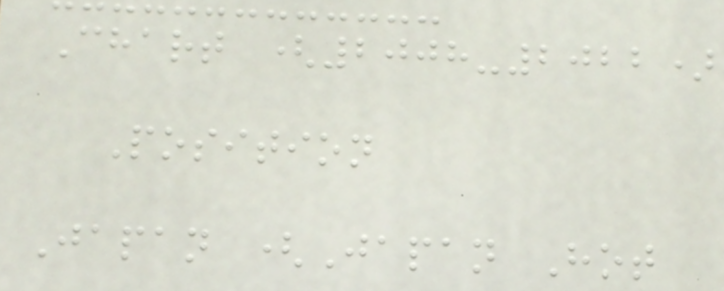Chart (2008-2022)
Position
Japan (Japan Hot
